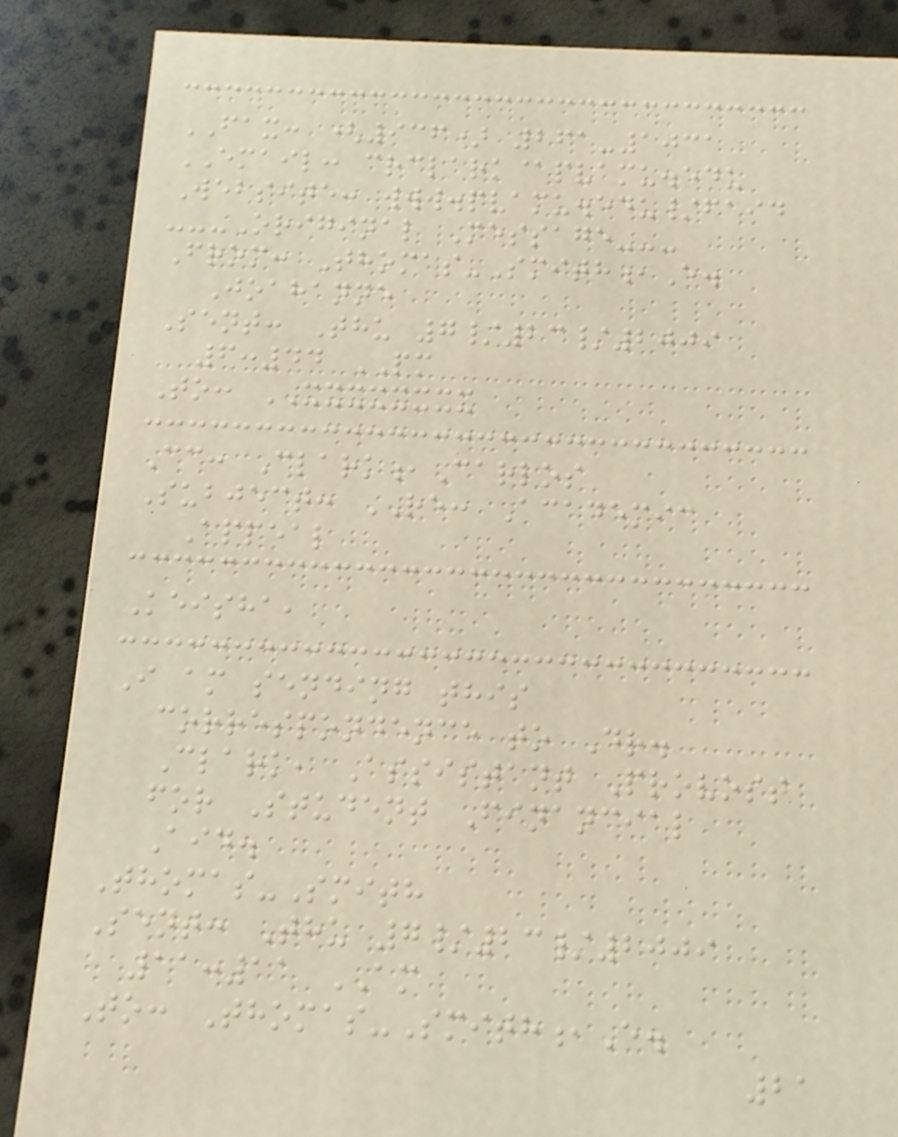FAX: (936) 261-1031
EMAIL: crclark@pvamu.edu
Website: www.pvamu.edu/faid
---Original Message---
From: Thomas-Smith,E.
Joahanne
Sent: Thu 7/23/2009
6:44 PM
To: XXXXXXXX
Cc: Clark,Carlos
Subject: RE: Academic
Appeal
Keisha,
I am sending this
correspondence to Dr.
Clark, Assistant Provost
for Student Financial
Aid.
Thomas-Smith
Sent: Thu 7/23/2009
11:11 AM
To: Thomas-Smith,E.
21
